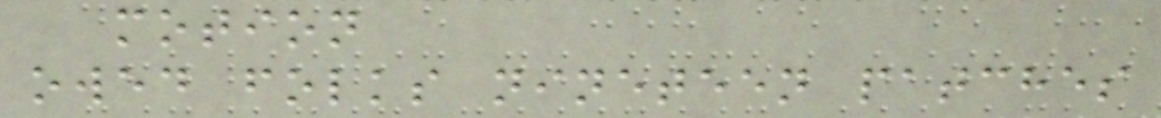motion
owed folks nineteen patches
